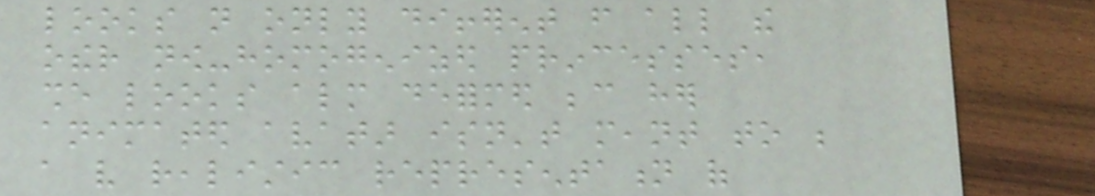looks not only different from all the
other now-homogenized princesses,
she looks almost deformed because her
animated avatar isn't meant to be
a very realistic representation of
